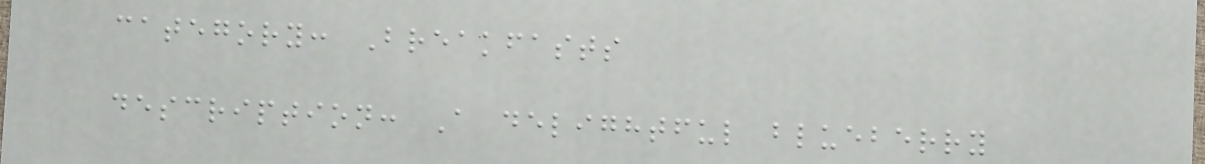category: Breakfasts
description: A delightful blueberry
